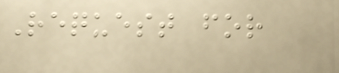Request for
